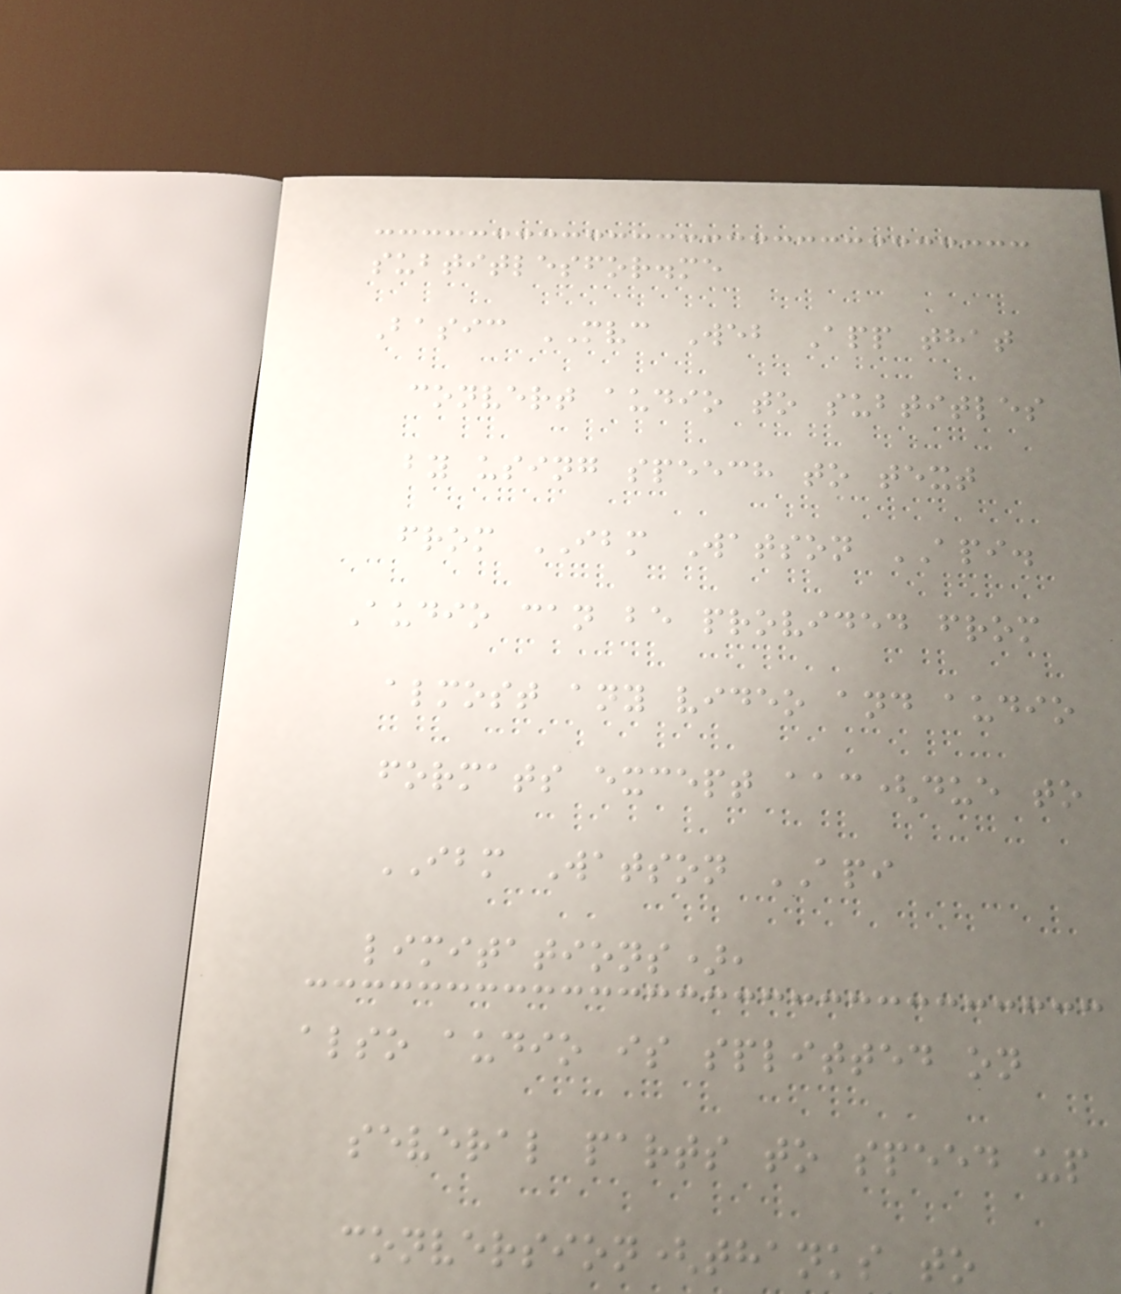subtitlesfor.me
Basic MVC Web App that
convert audio to subtitles
by using speech to text
from IBM Watson API.
Audio can be provided from
almost any video and audio
formats except aac(due to
IBM Watson API
limitations),
also audio is splitted on
several parts to speed up
conversion(thanks to
